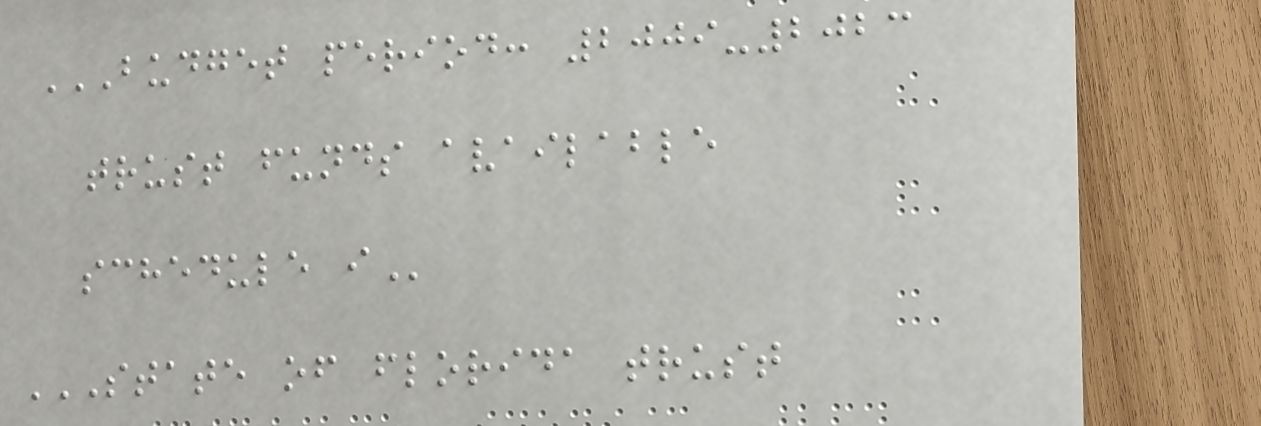BUDGET PERIOD: 2009-2023
TRUST FUNDS AVAILABLE
SCHEDULE I
STATE OF FLORIDA TRUST
